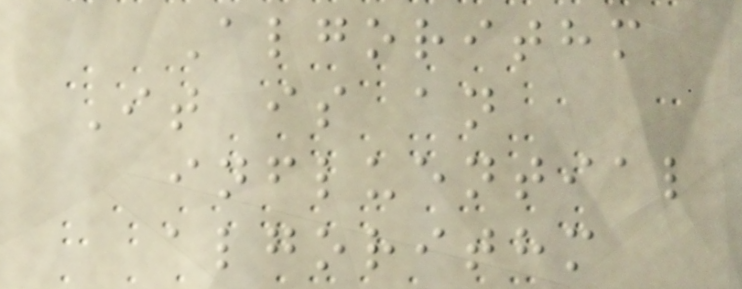Algorithm
It is an
influential
algorithm
